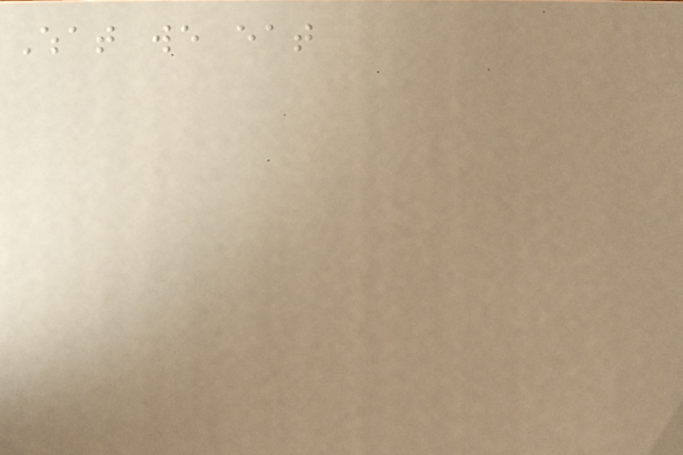What we eat
